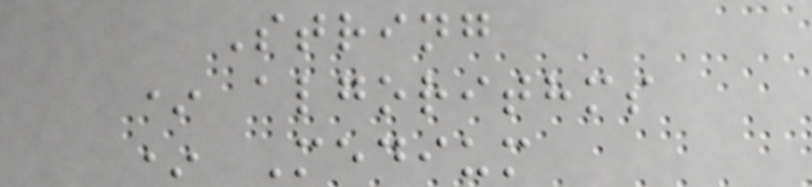String
* algorithms
* Medium
